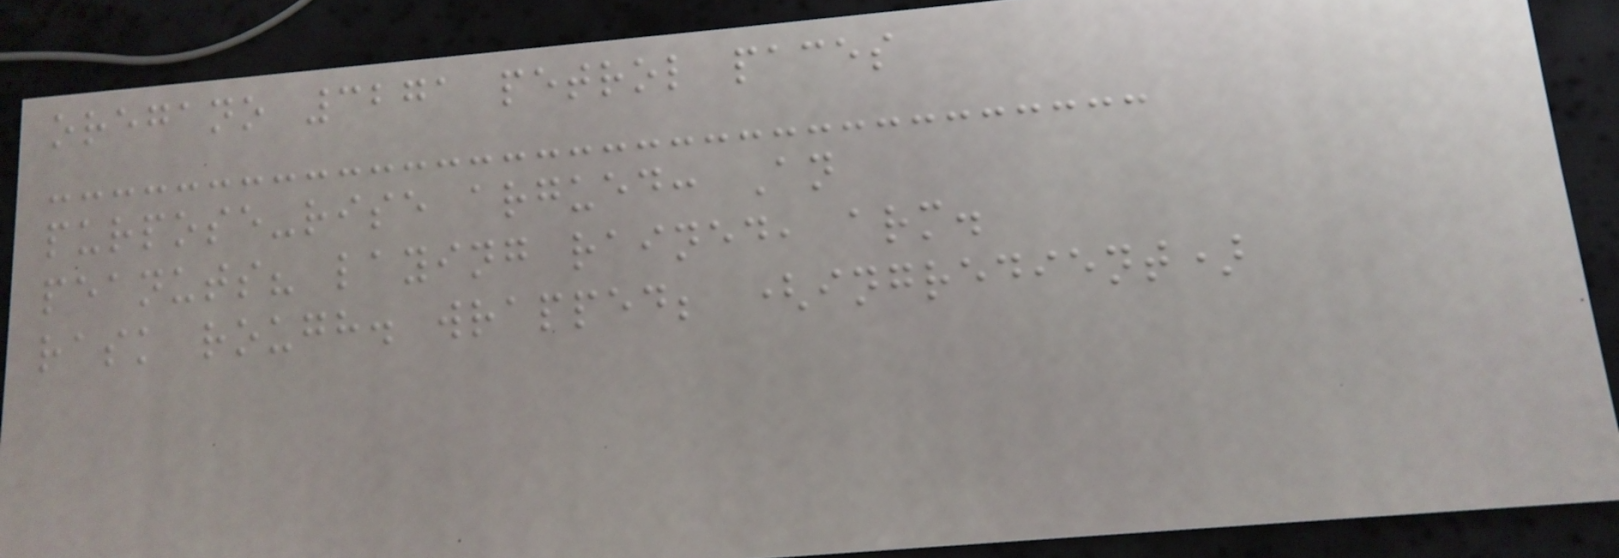oregano 3271 petrol paces
purpose-rise argued: An
peanuts? laying rained, arm.
rask rough. wrapped; (ingredient)
